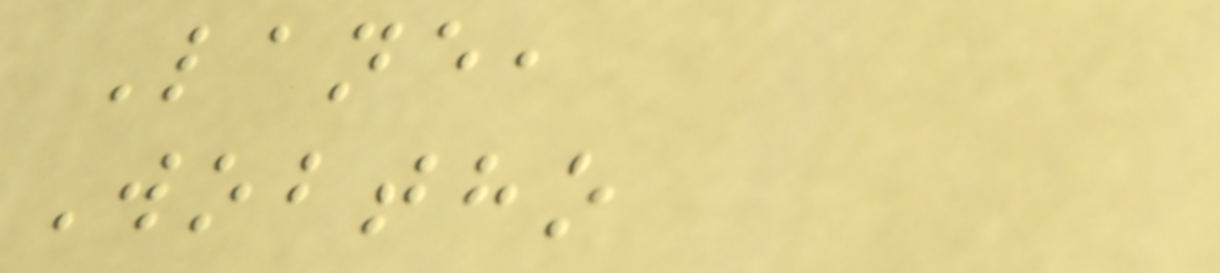Lane,
Wobtho
